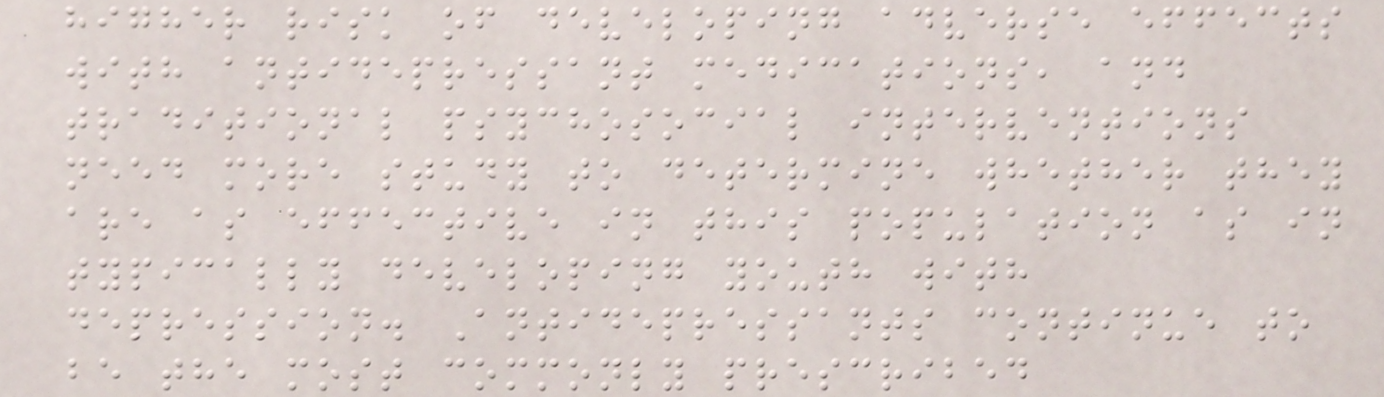higher risk of developing adverse effects
with antidepressant medications, and
traditional psychosocial interventions
need more study to determine whether they
are as effective in this population as in
typically developing youth with
depression. Antidepressants continue to
be the most commonly prescribed
